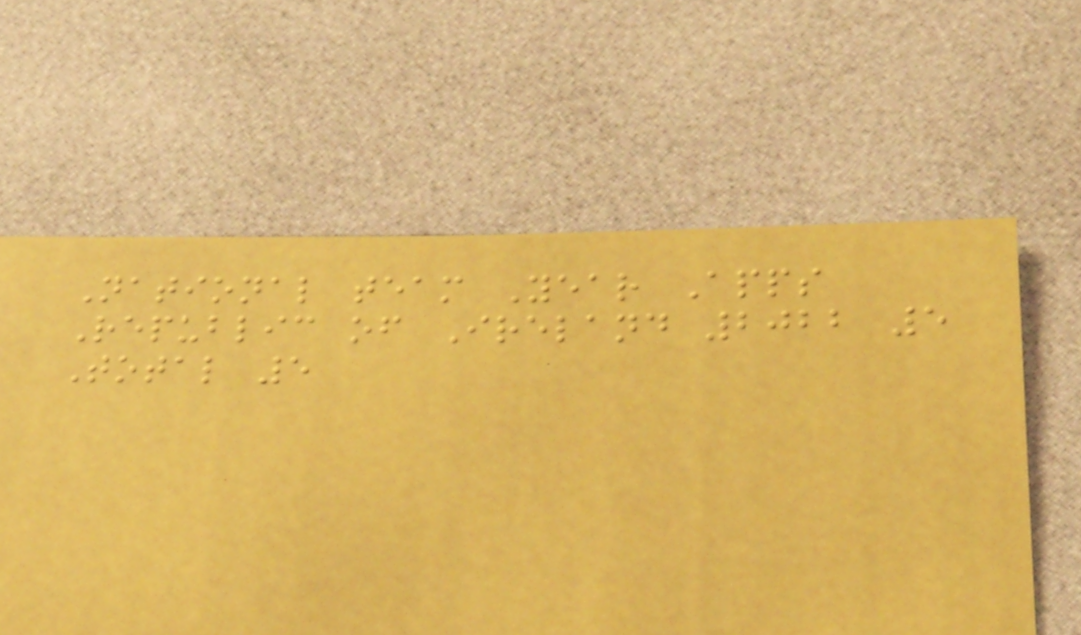National team Year Apps
Republic of Ireland 2022 5
Total 5
